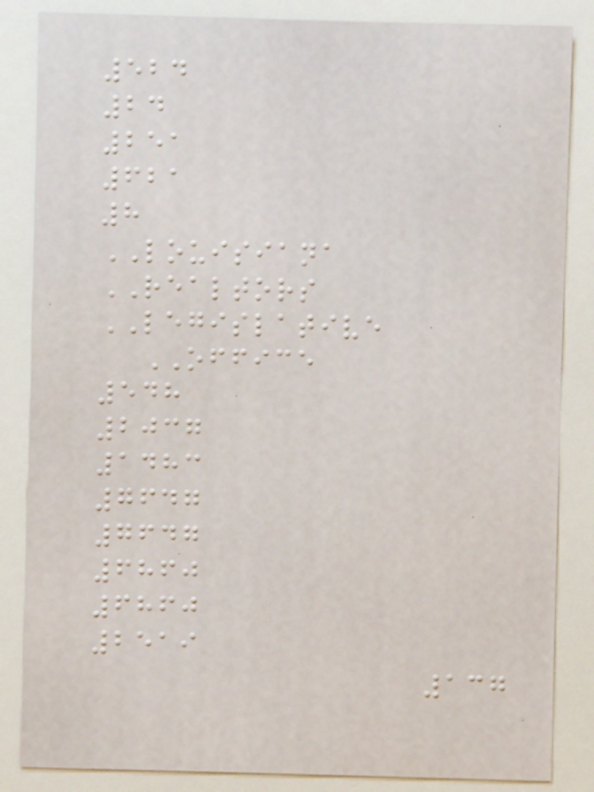524
24
251
621
8
LOUISIANA
REALTORS
LEGISLATIVE
OFFICE
548
2037
1483
7647
7647
6860
6860
2519
137
